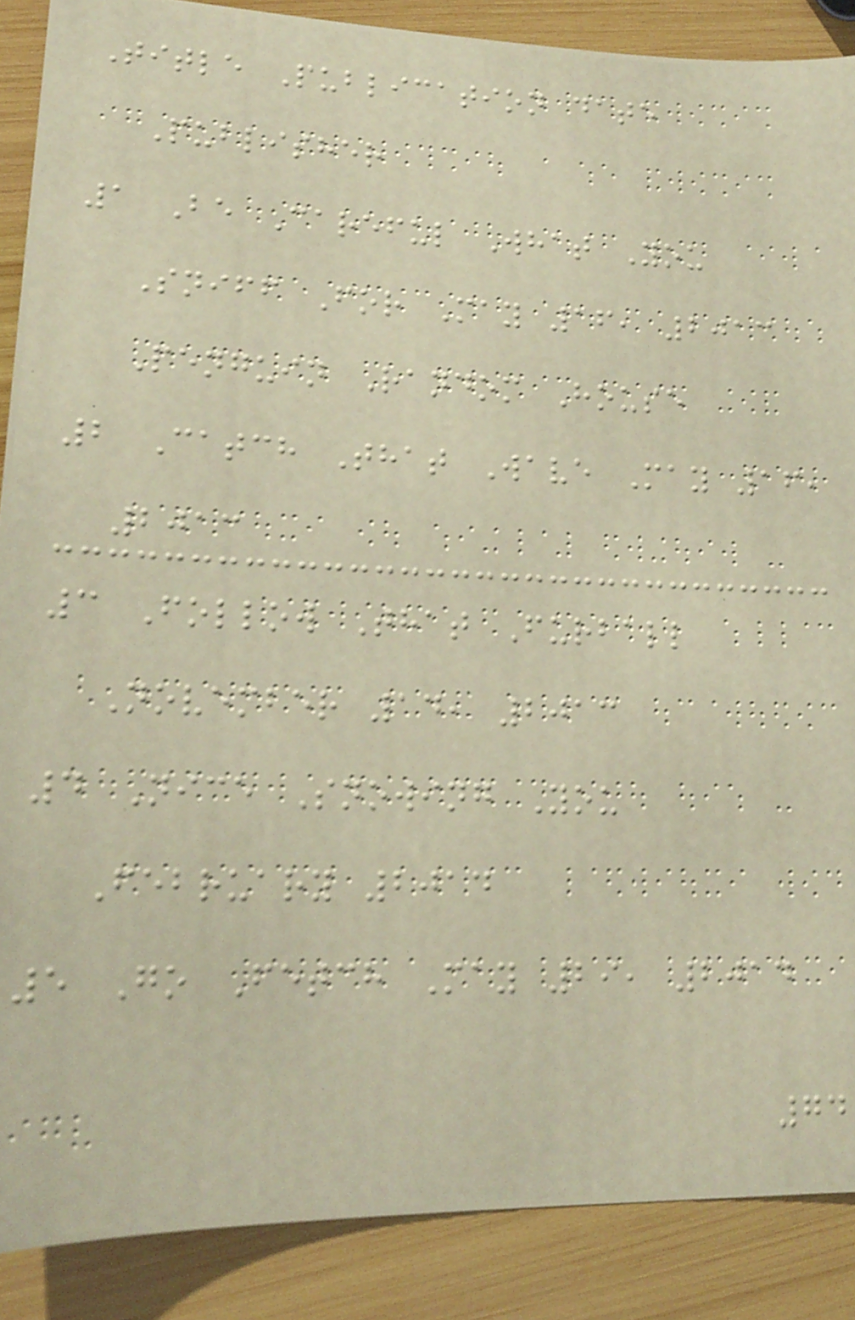Title Publication date
Publisher
1 Be Careful What You
Sniff For May 16, 2013
Penguin Random House
2 Catch That Wave May 16,
2013
3 Follow That Furball
November 14, 2013
4 Nice Snowing You
February 2014
5 Go Fetch May 29, 2014
74
